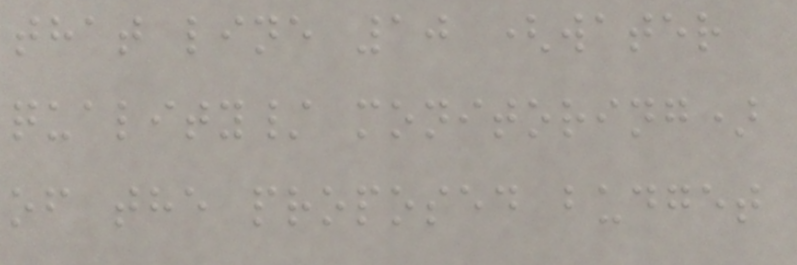that line 10 (water
quality/ monitoring)
of the proposed budget
